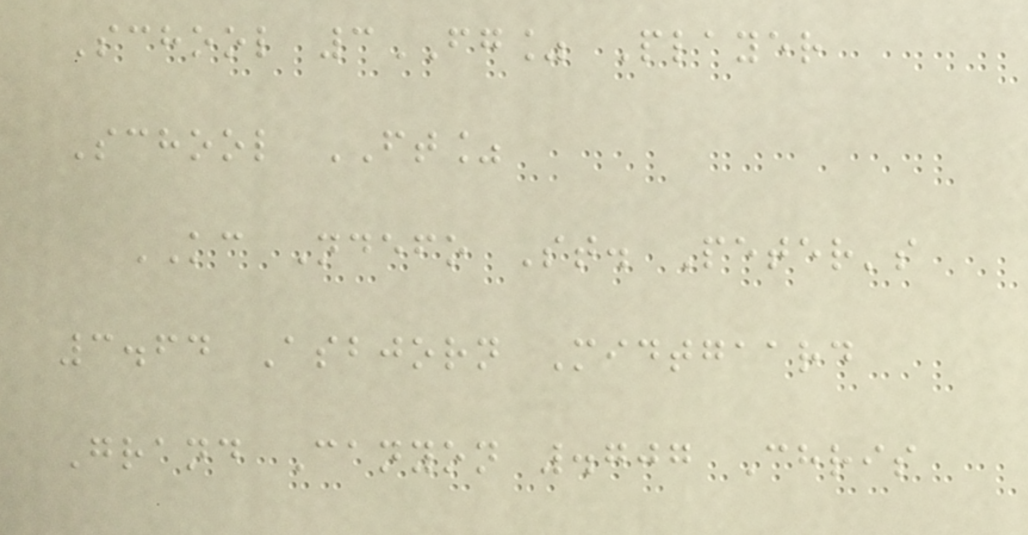School 3FG% Player
School FT%
KC Ndefo St. Peter's
3.64 Asbjorn Midtgaard
Grand Canyon .707 Chris
